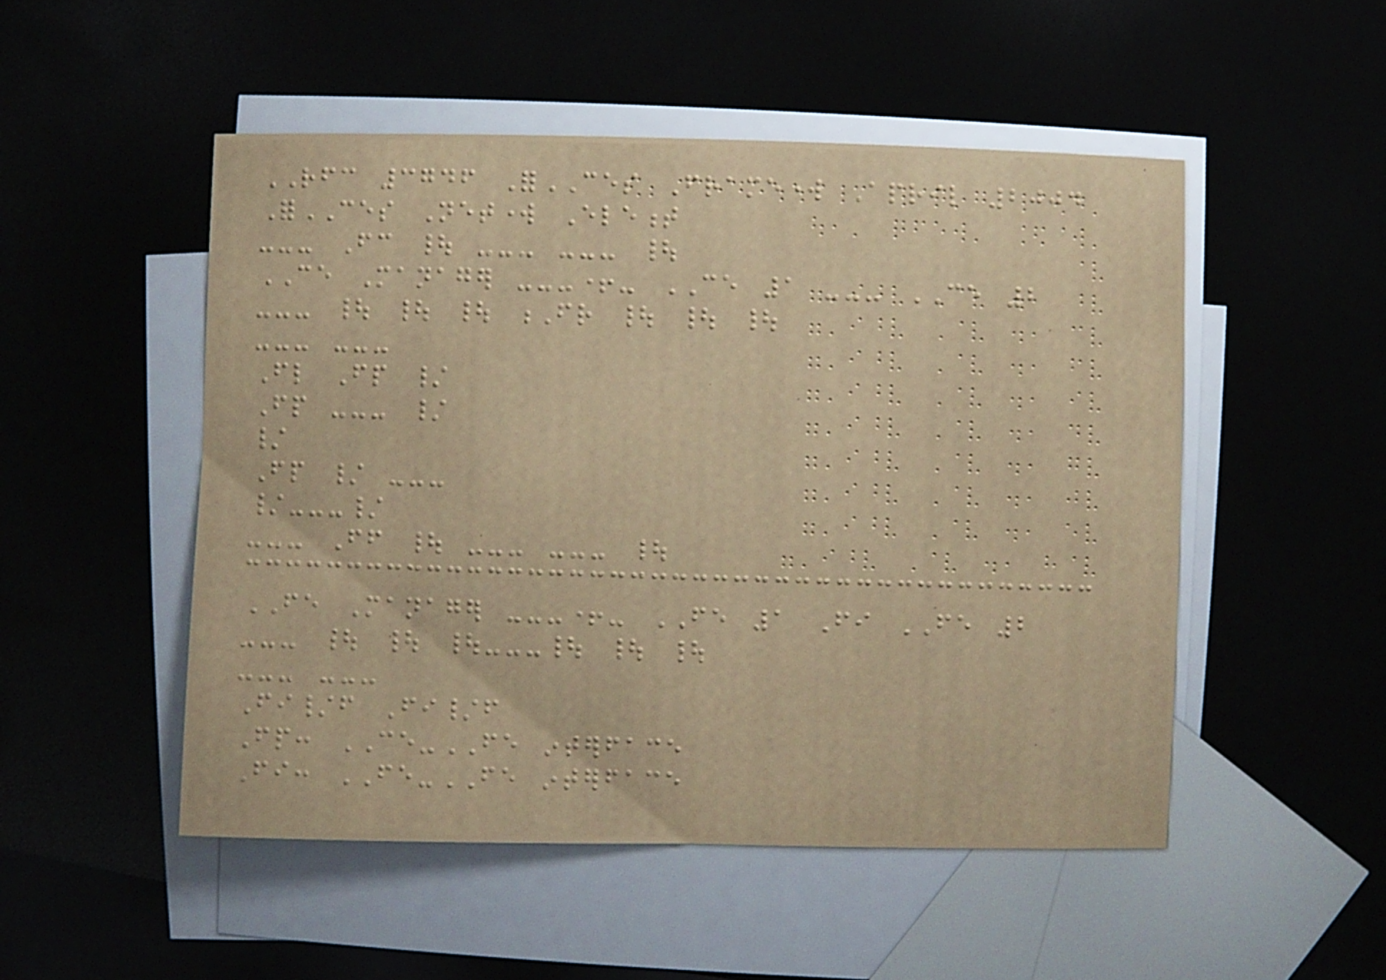RFC 3746 ForCES Framework April 2004
ForCES Network Element
--- Fc | --- --- |
CE Manager ---+- CE 1 --- CE 2
--- | | | Fr | | |
--- ---
Fl Fp /
Fp --- /
/
Fp / ---
/---/
--- Ff | --- --- |
FE Manager ---+- FE 1 Fi FE 2
--- | | |---| | |
--- ---
Fi/f Fi/f
Fp: CE-FE interface
Fi: FE-FE interface
